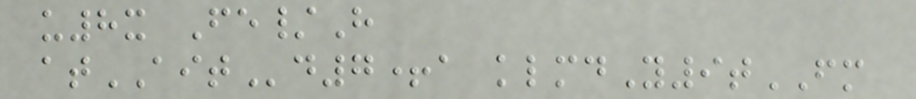u8x Fe/H
atAITd7+a klmdY9tFM
